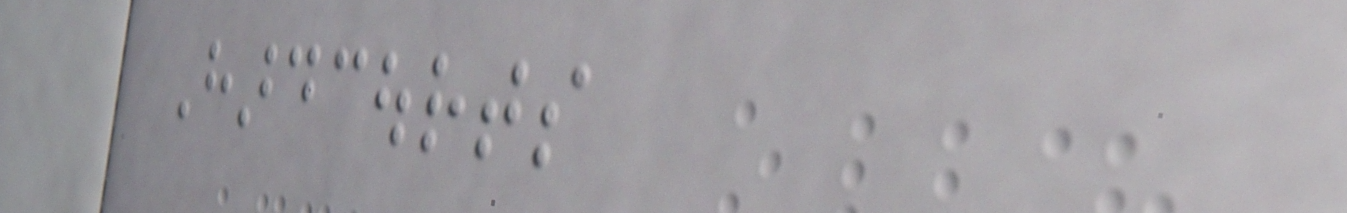Hardcourts
